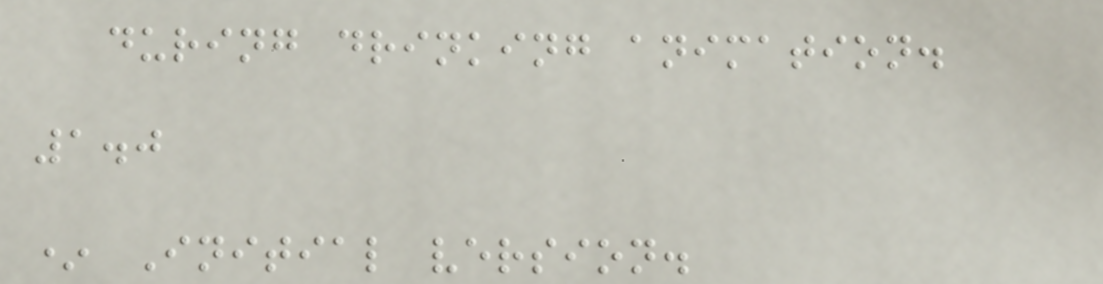during drinking animation.
1.0
* Initial version.
